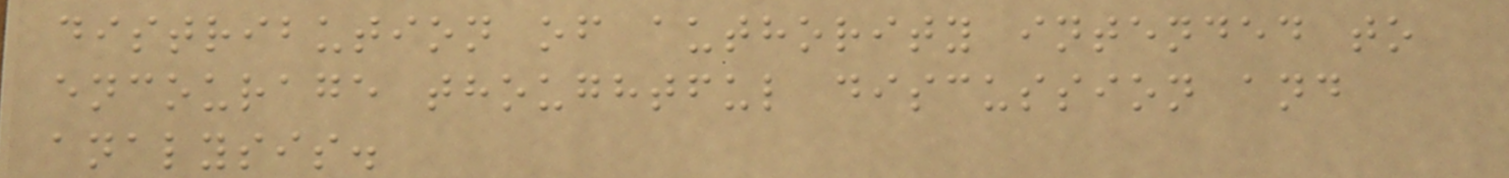distribution of authority intended to
encourage thoughtful discussion and
analysis.
